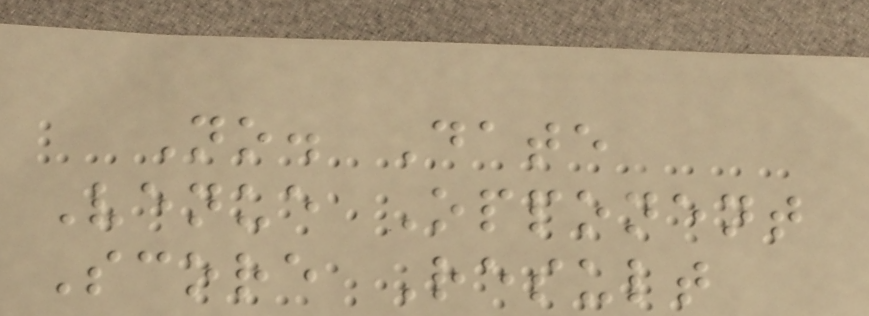No. Date
Venue Opponent
Score Result
